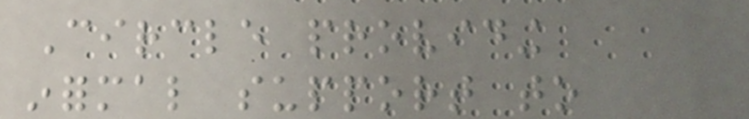Circle providing
informal support to
